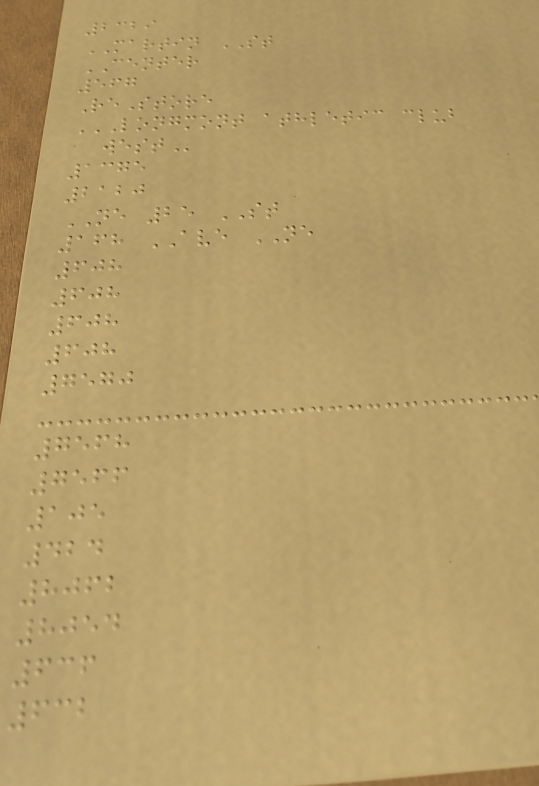2329
MARTIN ST
CENTER
567
ReStore
LONGMONT ATHLETIC CLUB
WEST
1375
2120
NE 25 ST
168 AVE NE
608
608
608
608
7570
7568
7566
105
424
8062
8054
636
632
